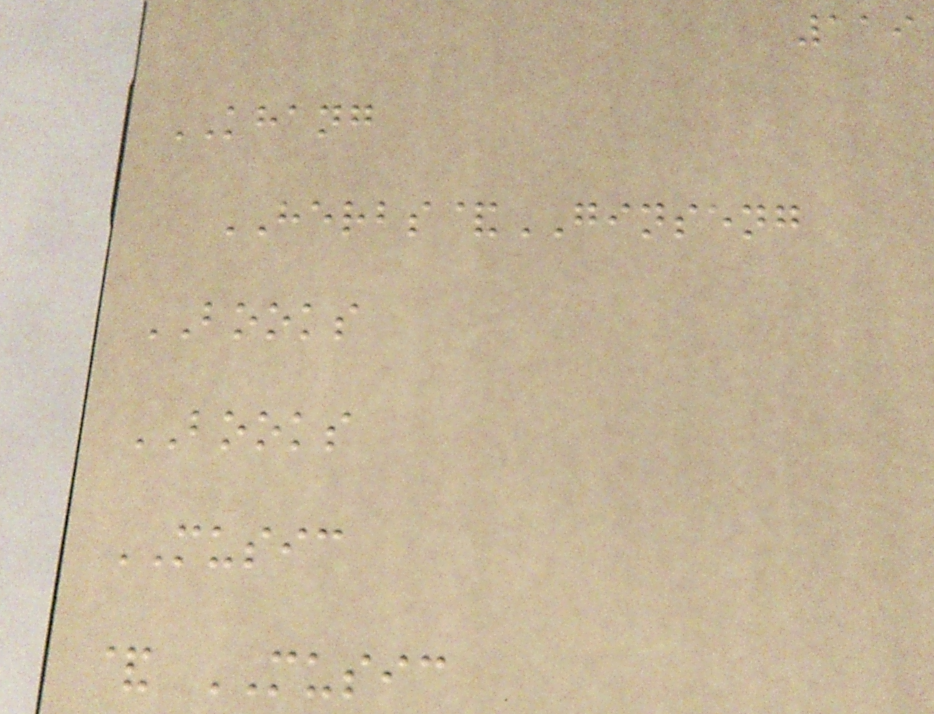119
KHANG
HERBS&GINSENG
BOOKS
BOOKS
MUSIC
& MUSIC
